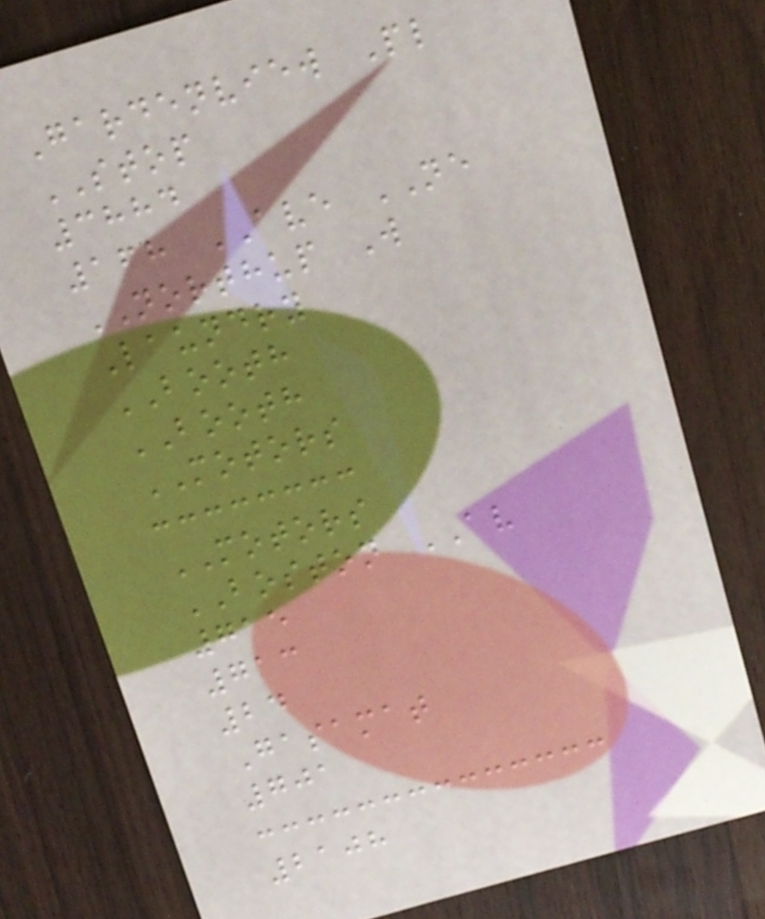Gardenview Pl
STOP
3884
168 AVE NE
NORTHUP W
Laundry
BOOTH
BOOTH
MOTORS
MOTORS
BOSTON AV
715
713
24
Gasamat
701
2108
